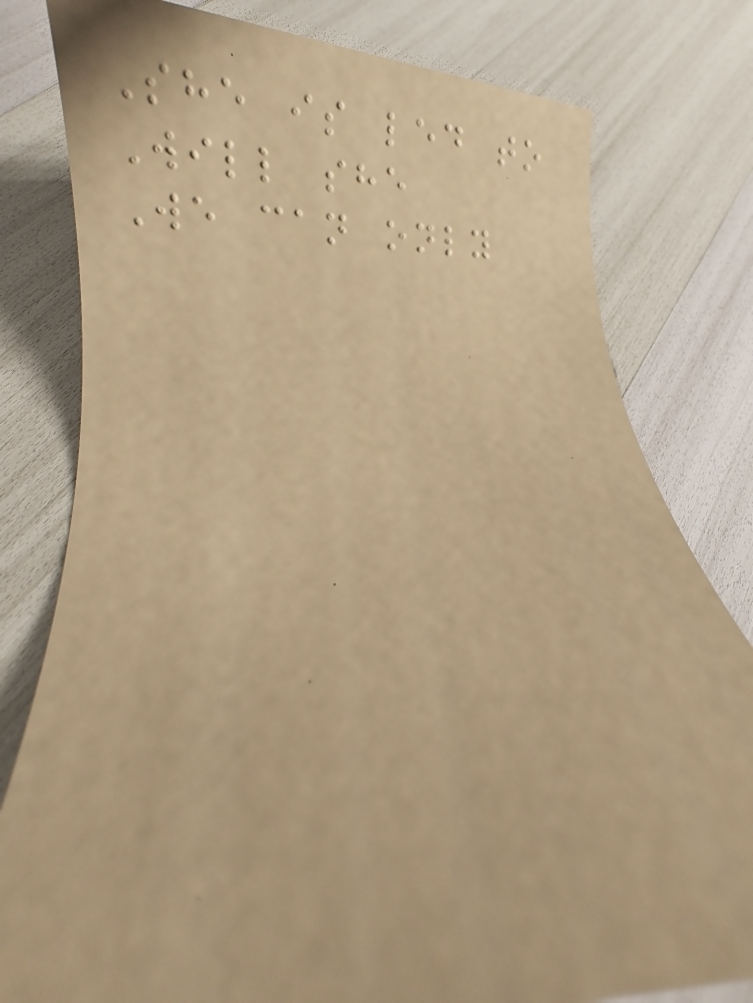She is led to
Will she
We can only
